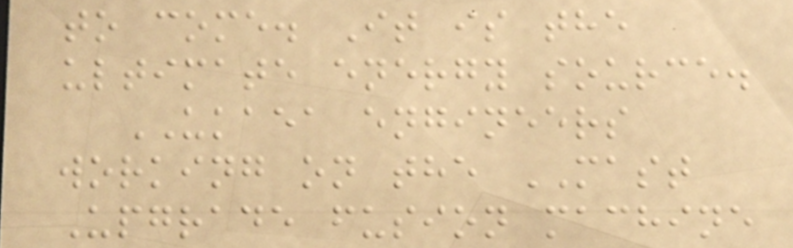to come. It is the
ultimate energy source.
UKAEA engineers
working on the MAST
Upgrade fusion machine
